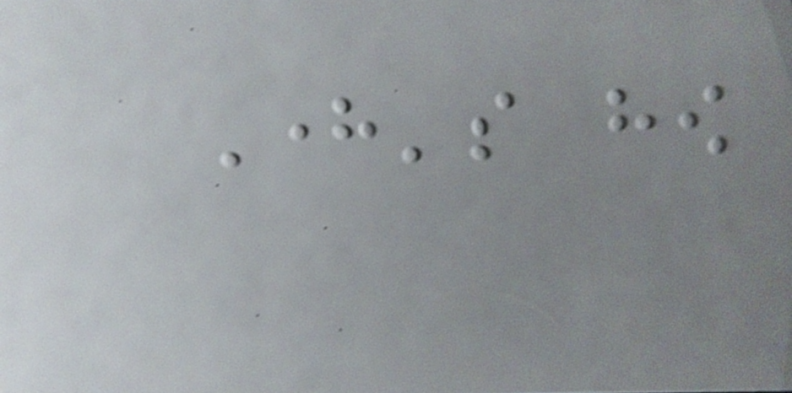Here's how
